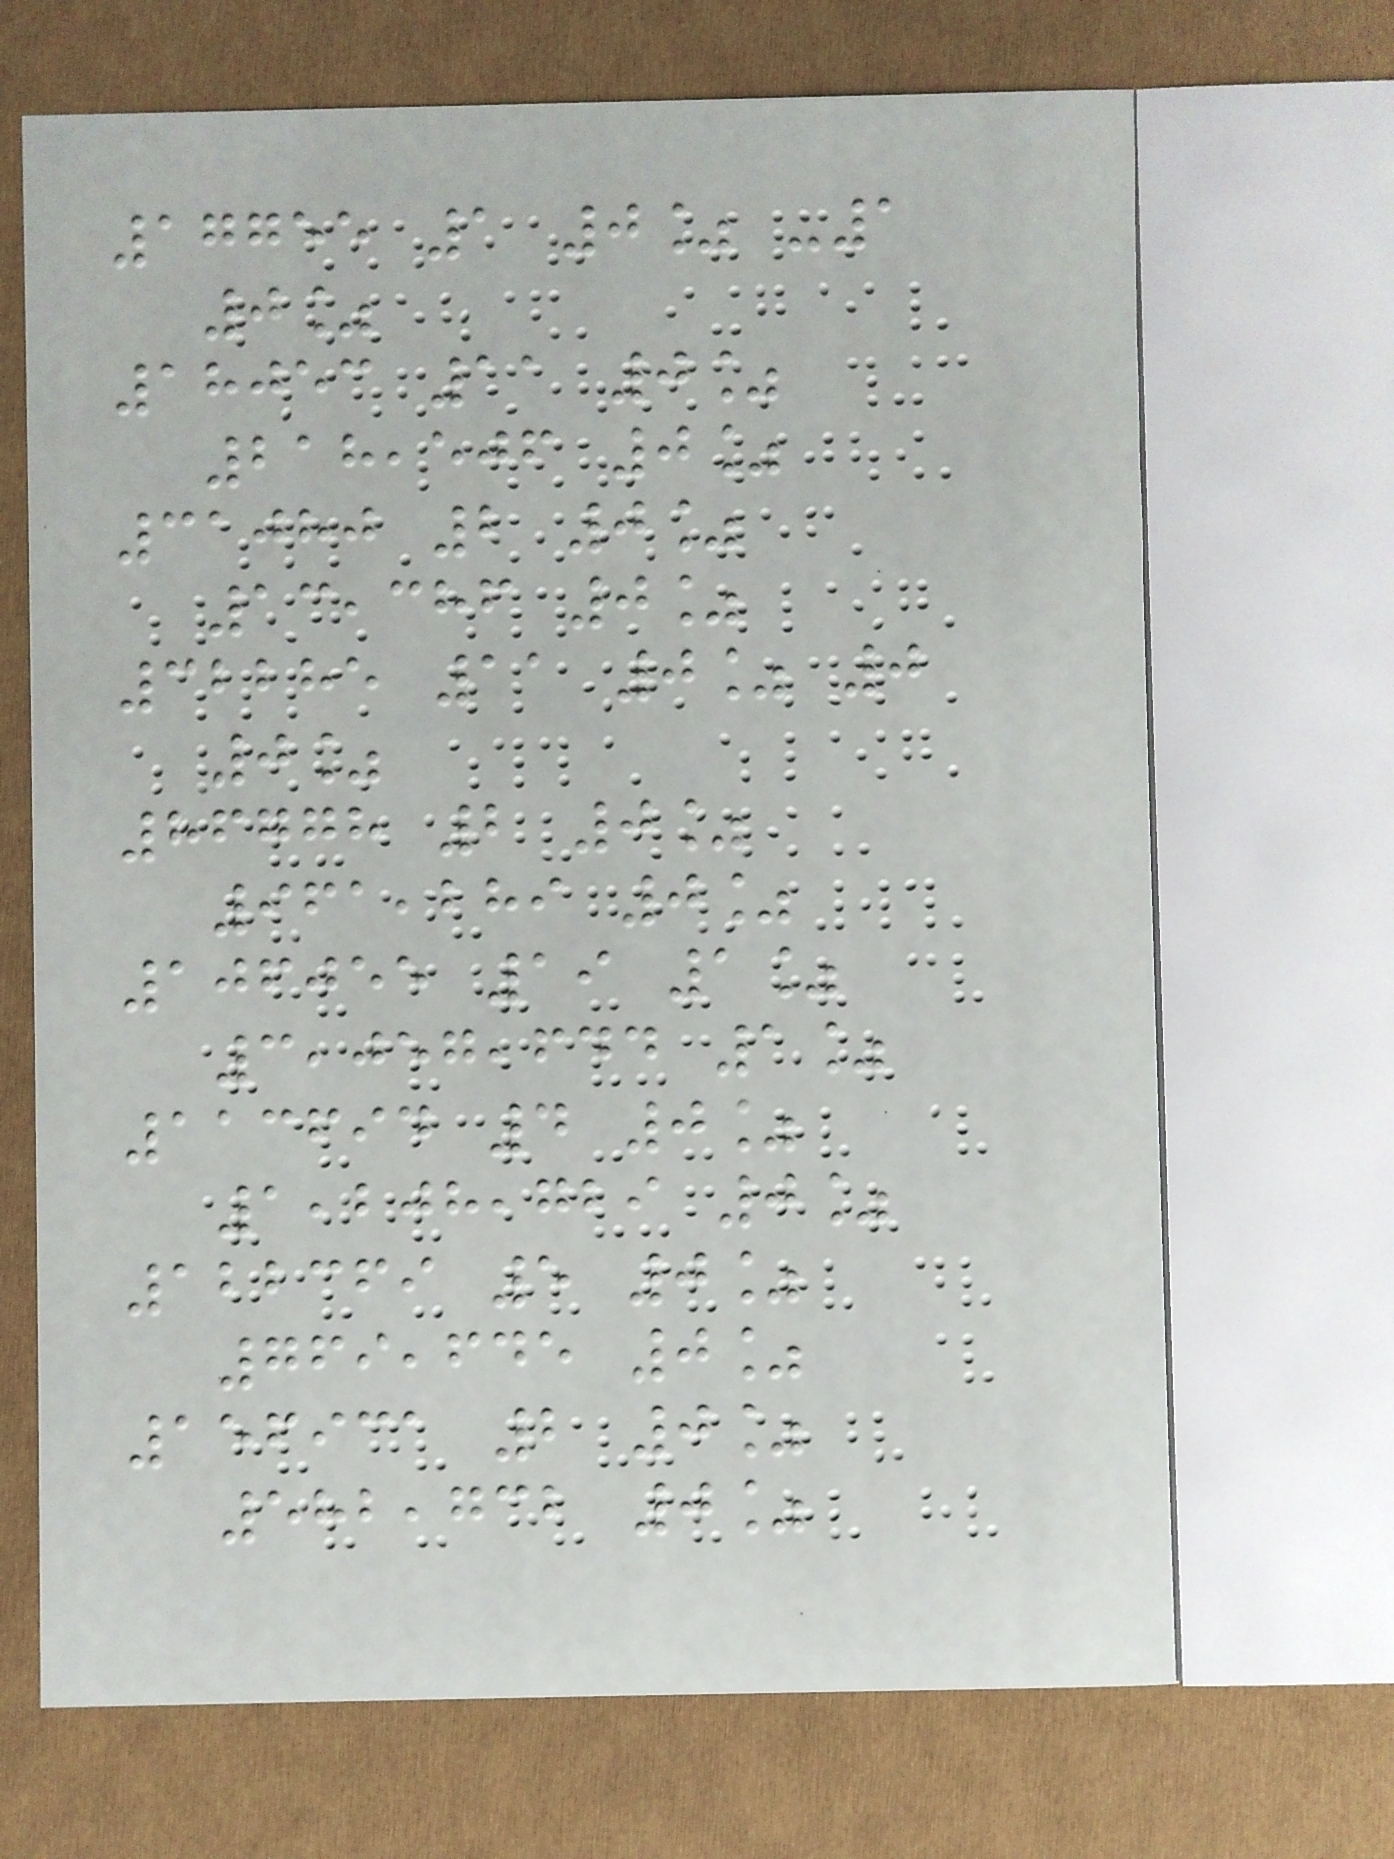17755 1 0% -1
0%
18053 11 0%
218,506 0%
31080 2 0%
13,386 0%
32285 11 0% 0
0%
86778 2 0%
961,289 0%
106055 19 1%
3,057,644 1%
113694 4 0%
1,208,729 0%
122369 5 0%
769,645 0%
156931 2 0%
582,732 0%
